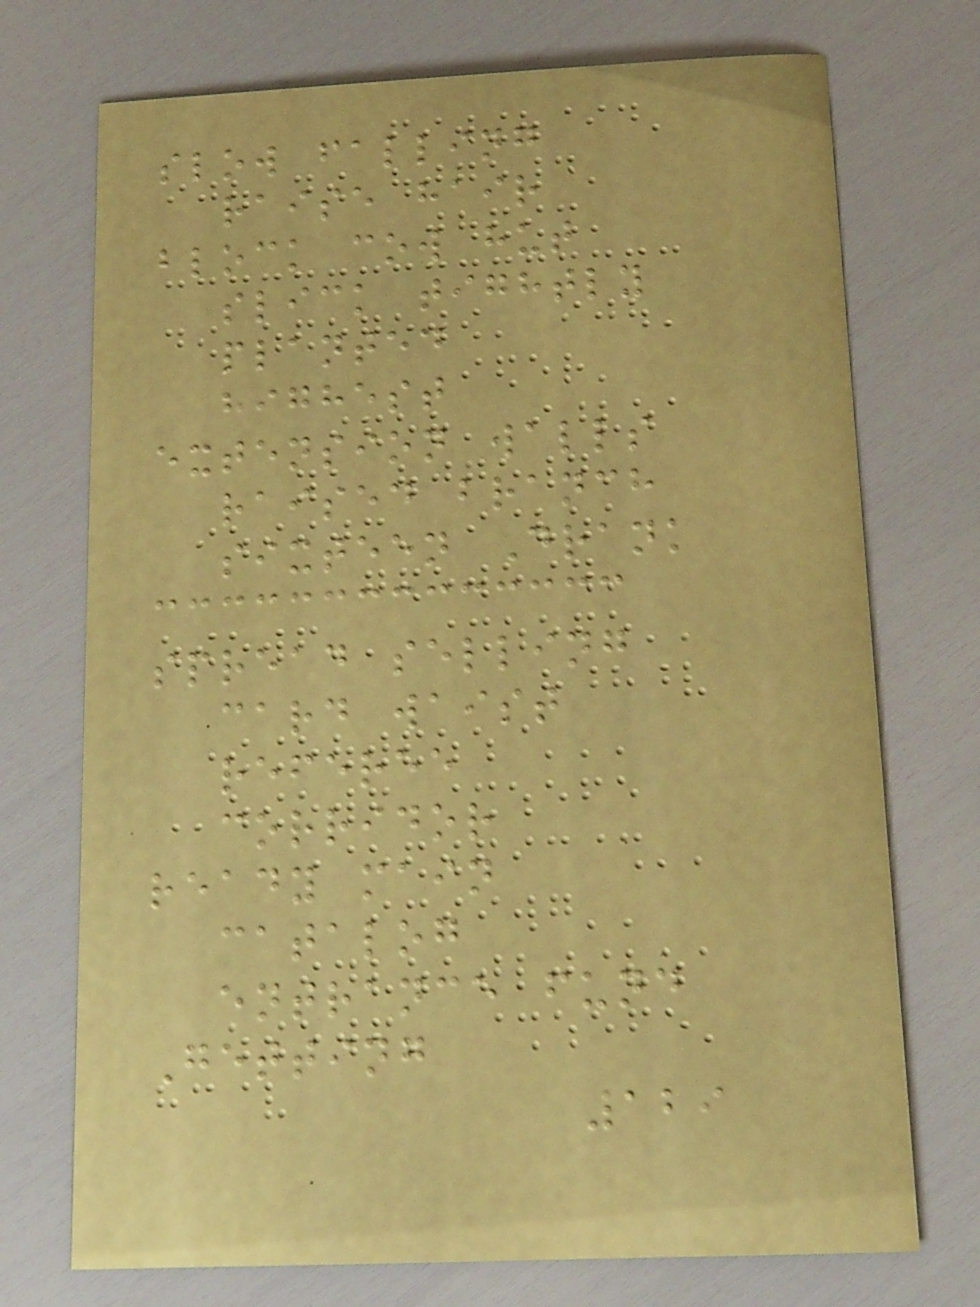slow falling
raise hair
block cow hut
slick tightly
planted
highest
extension walls
raised branch
sixteen Drank
spread selling
card waist
referee
corridor
ready main
catalog
entrance fund
Getting
129
